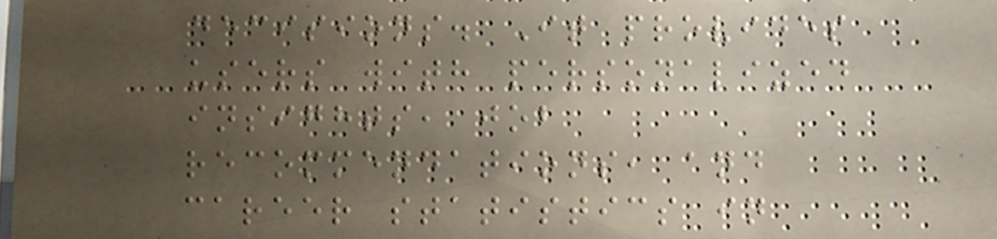decisions. It provides
users with personalized
insights, job
recommendations, and
career statistics in
